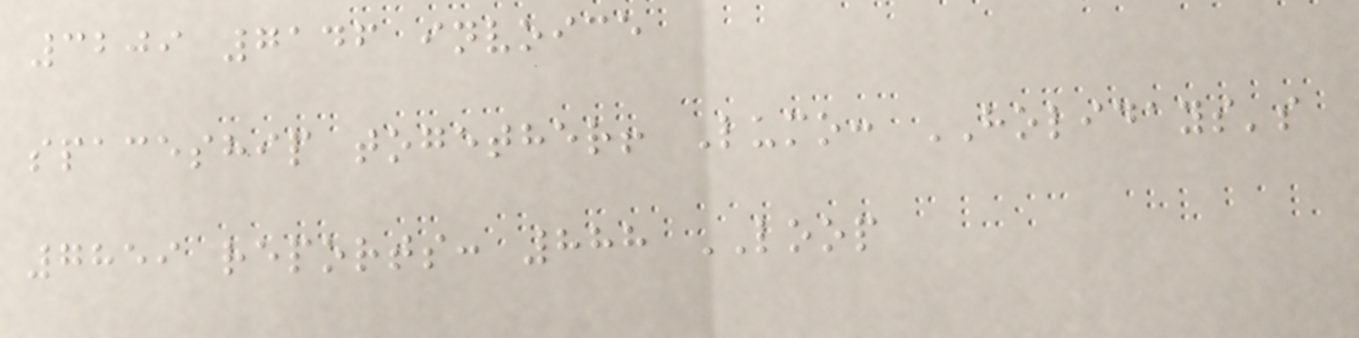3209 7146 invoice
spaceship together! Lumo: HOLIDAYS's
7859 reports: 888 LOOP
